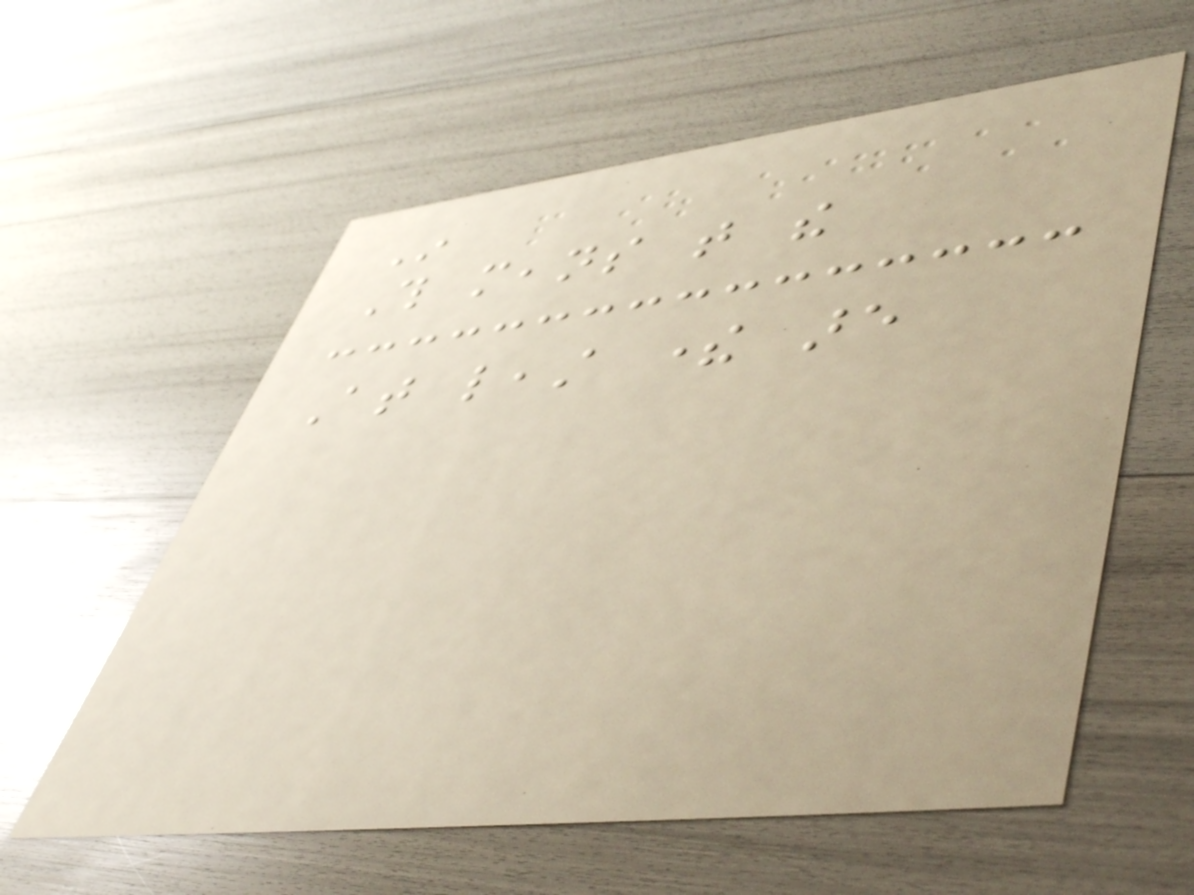In
This means that the
At least there are
